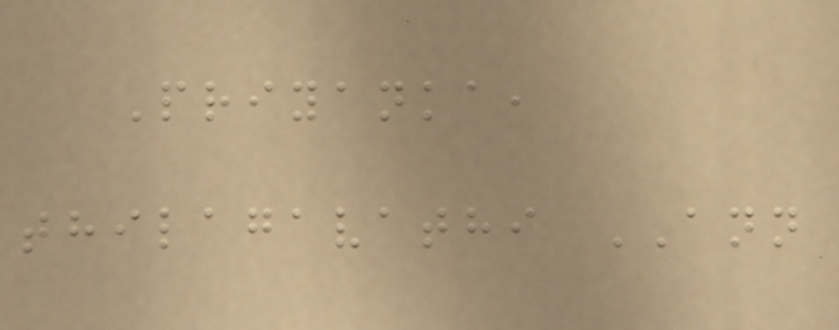Priyanka,
thilagavathi ANN
